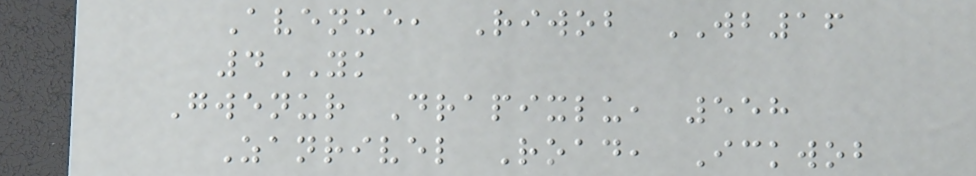Avenue, Riwob WB16
4YK
Gwenur Drapixlu, 558
Zanrivel Road, Ickwob
